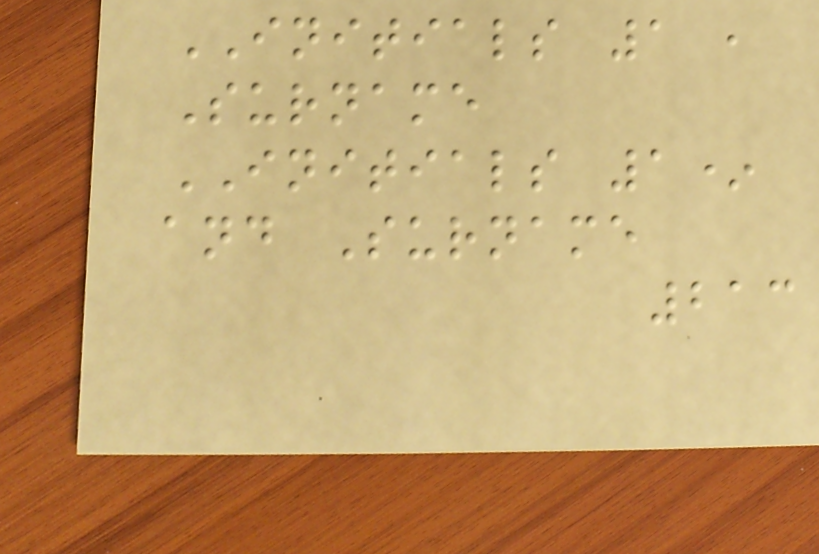INITIALS 1 ,
Surname
INITIALS 1*
and Surname
213
